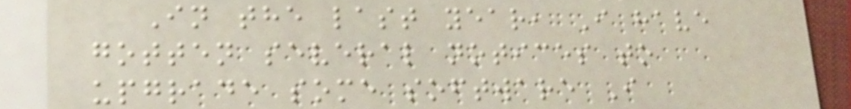In the last year, I have
gotten several notices to
upgrade some software I
